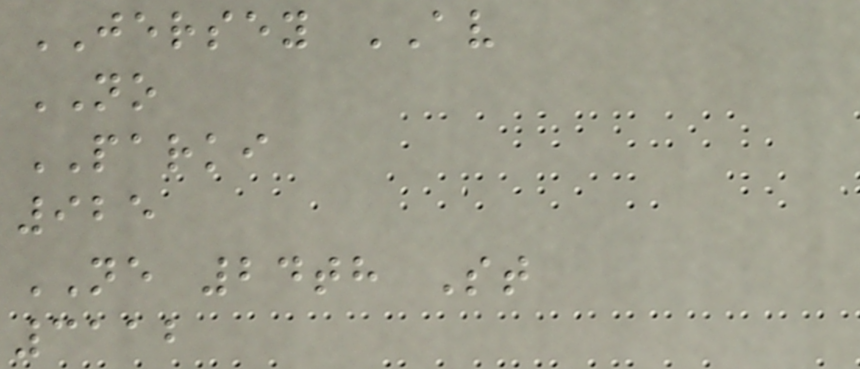JERSEY AV
NO
PARKI
925
NE 24th St
3112
